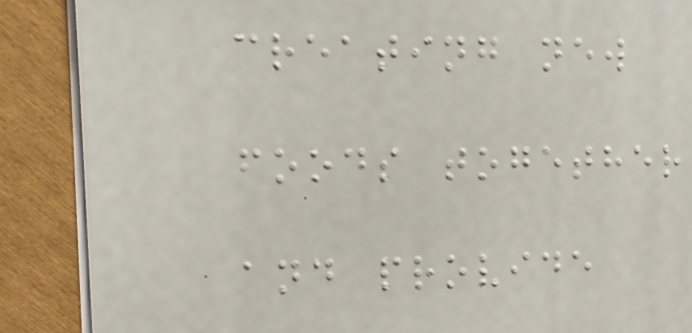creating new
foods together
and provide
